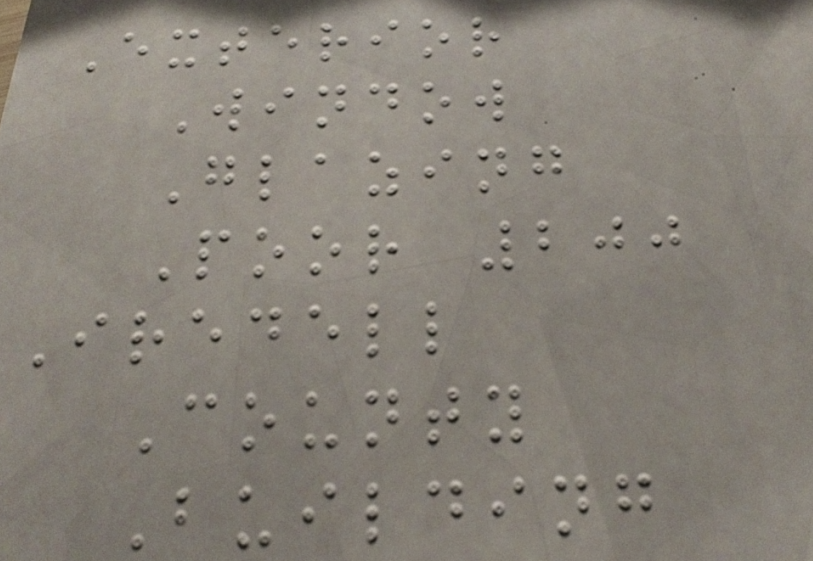Exterior
Window
Glazing
Poor 200
Iredell
County
Building
